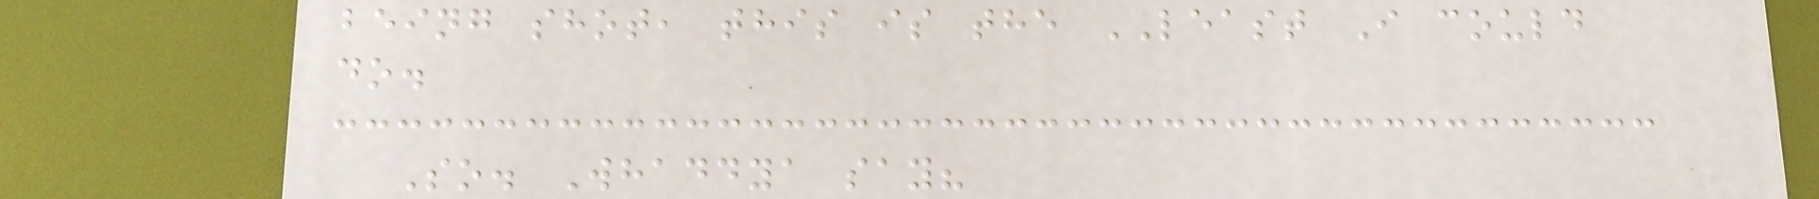being shot, this is the LEAST I could
do.
So. Whaddya say?
